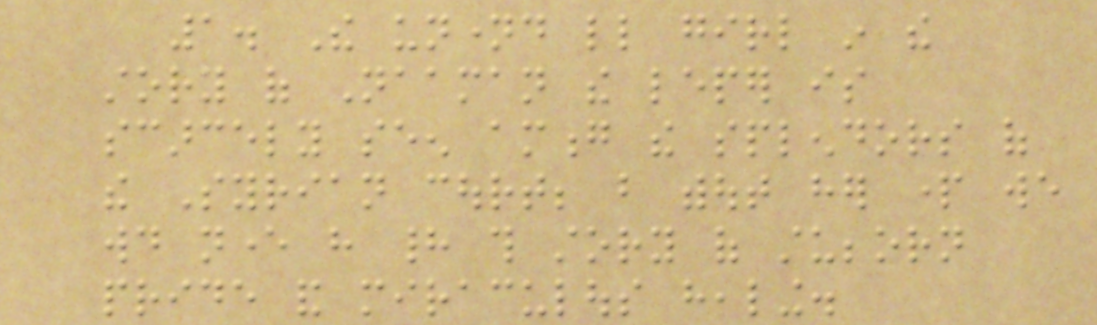1. The unnamed little girl in the
story of Naaman the leper is
scarcely seen among the splendors of
the Syrian court; but without her part we
would never have had this story of stubborn
pride and miraculous healing.
